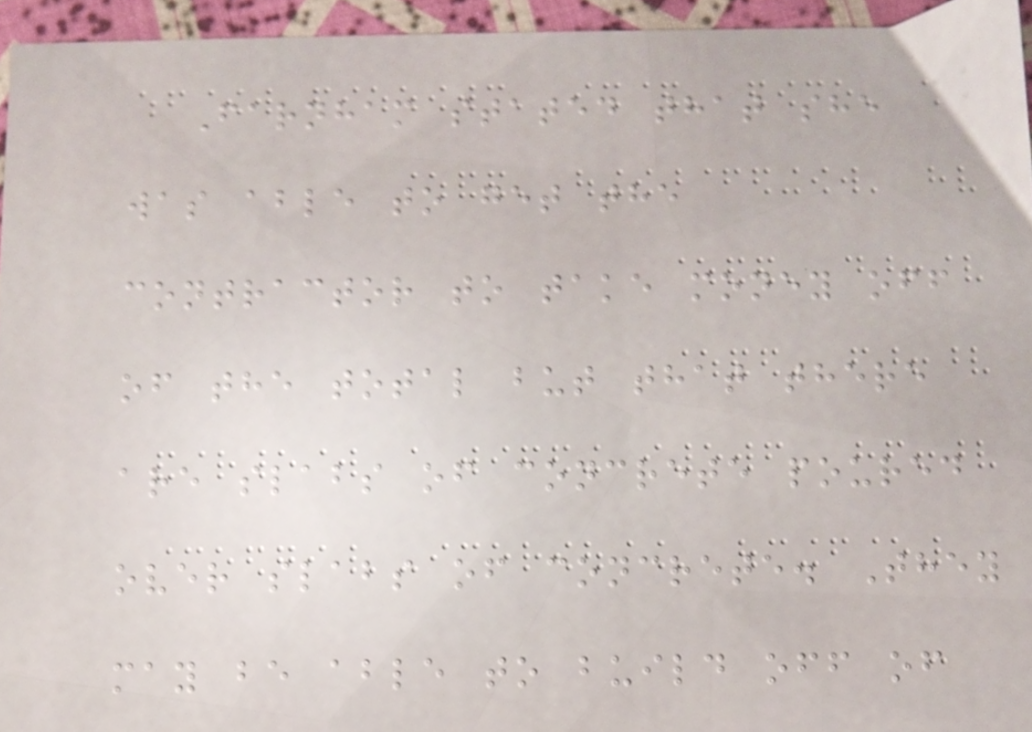Farnham stated that she
was able to get the
contractor to take money off
of the total but that there
are slabs of concrete poured
over slabs of concrete. They
may be able to build off of
